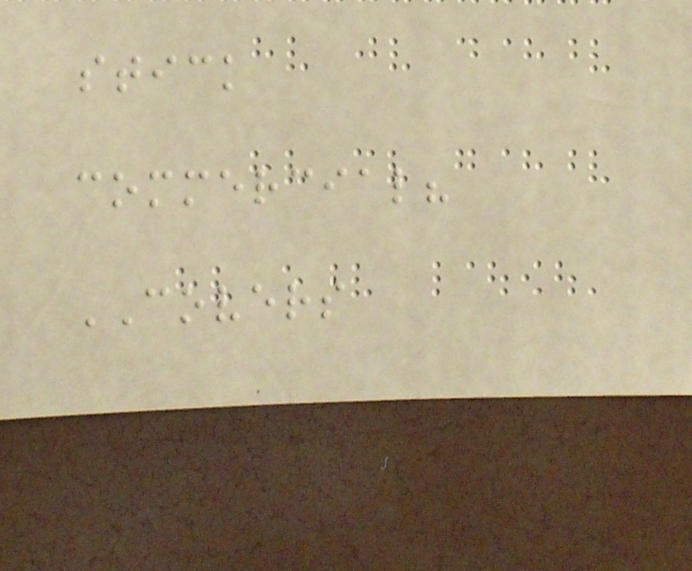stick
commercial?
COVERS
